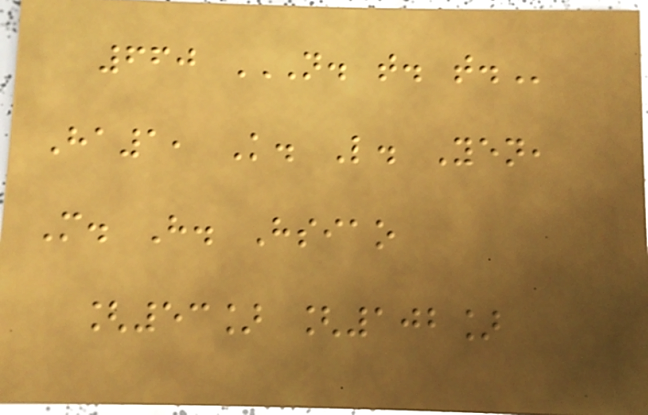660 N. T. T.
Ha1, K. L. Yen,
M. H. Hsiao
[53] [102]
